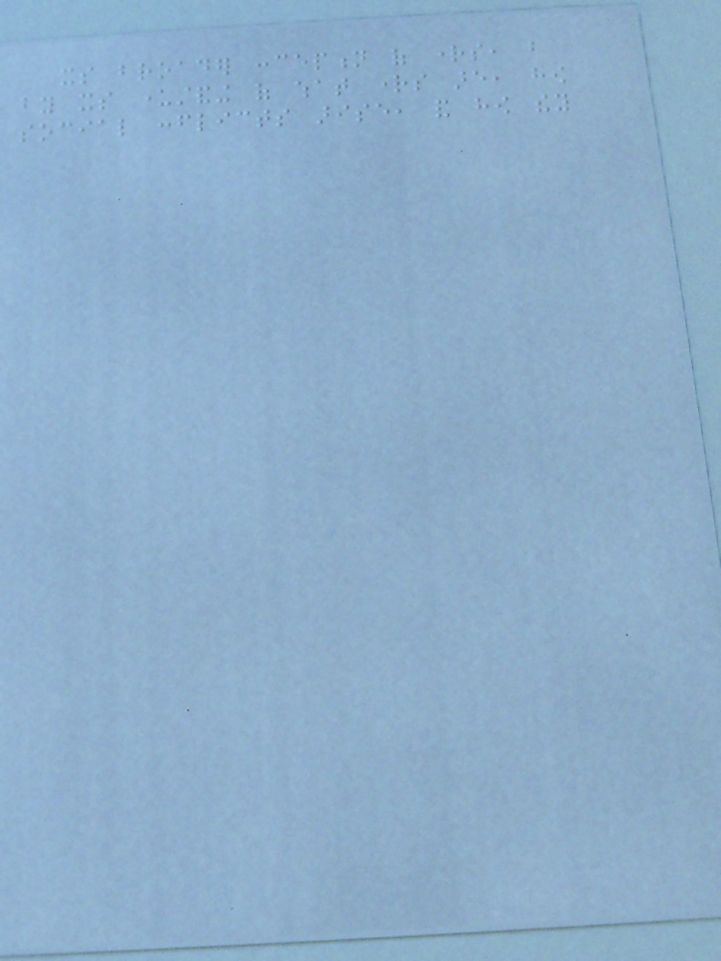its broader conception of rights, but
by its understanding of what rights are, how
social conflicts arise, and how they
